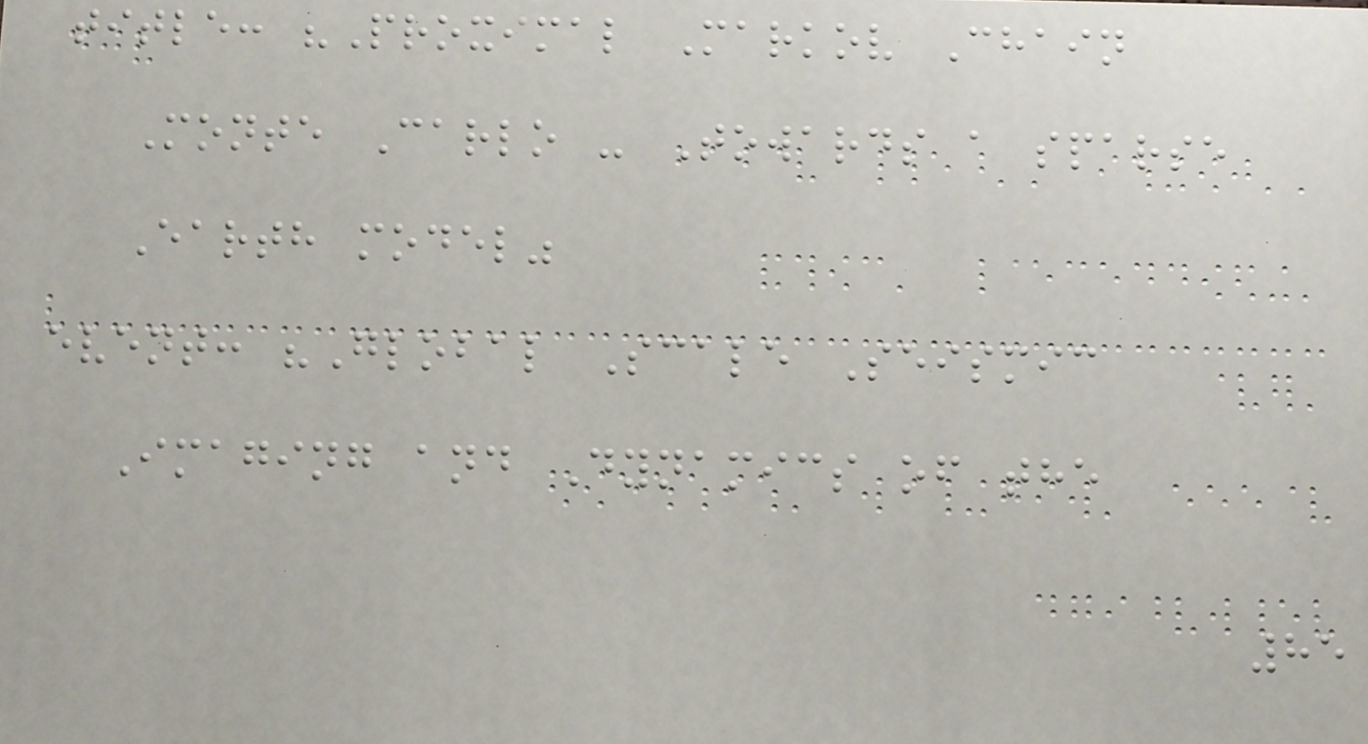title: "Proximal Markov Chain
Monte Carlo - Towards a sparse
Earth model"
event: "Global Scale Seismic
Imaging and Dynamics of the
85
